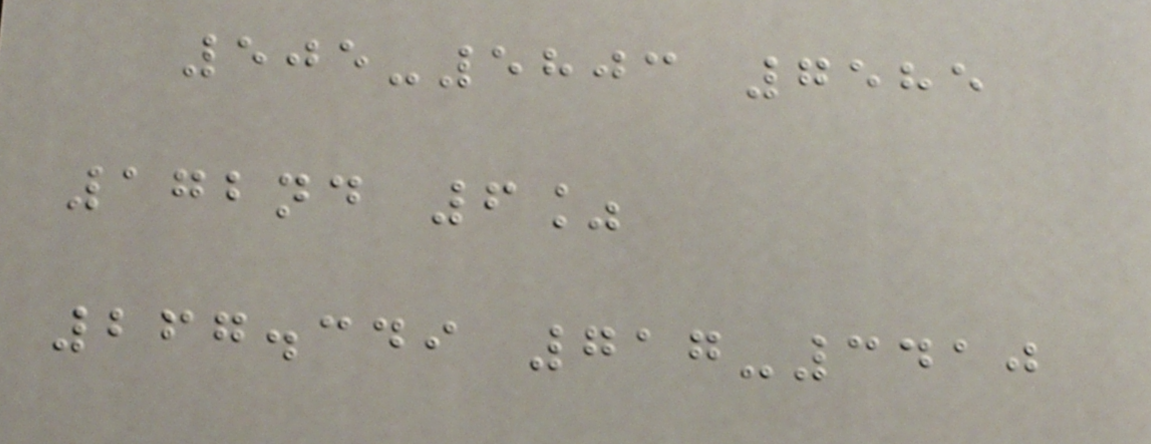505-5803 7585
172nd 6%
267.349 717-3410
